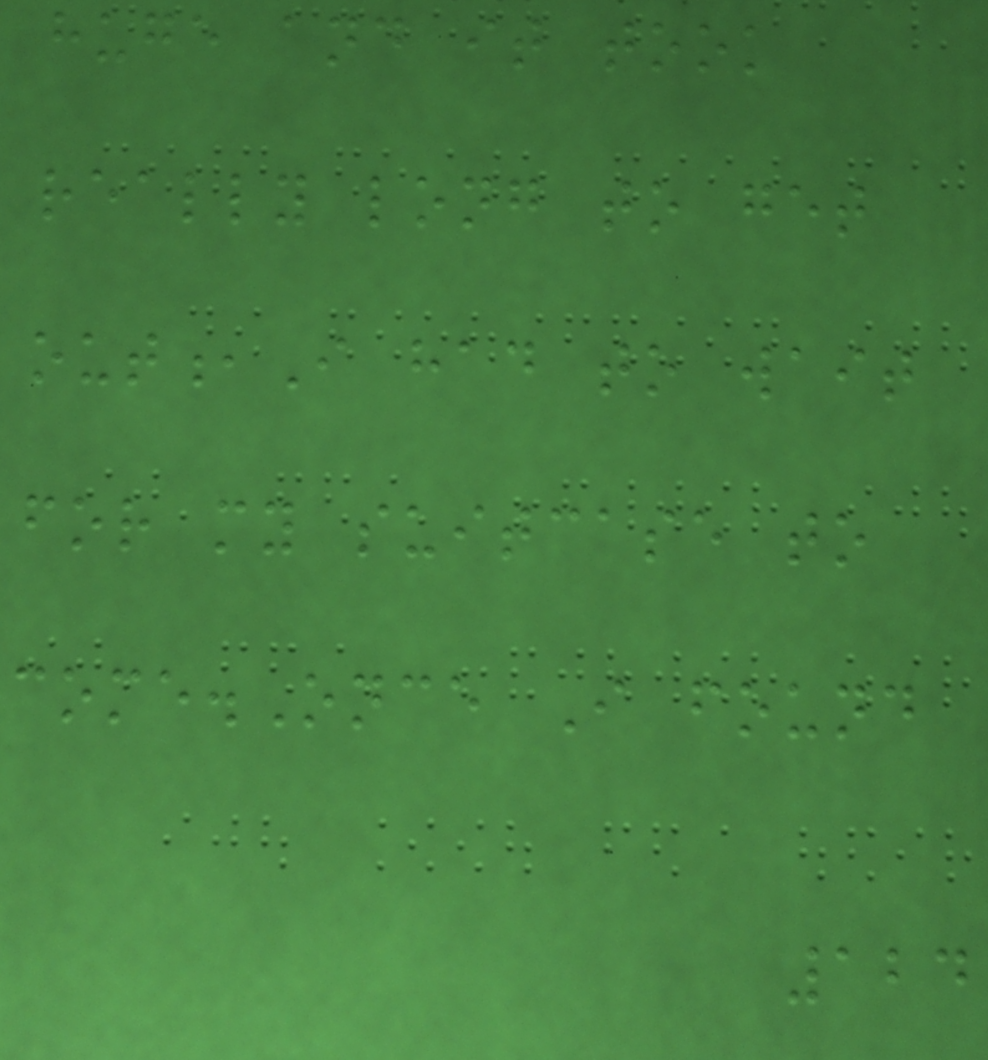huge and it took
really long to get
out,I had to wait
for my suitcase to
come.Once I found
124
